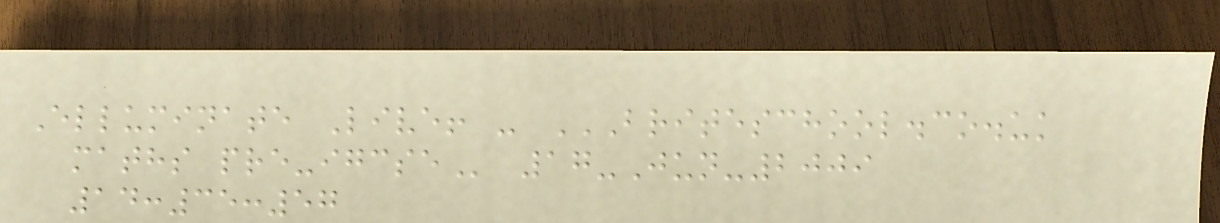Elluminate Live! - BRITESCHOOL.CO.UK
MATHS PRE-IGCSE 17-Jun-2009
14:35:57
